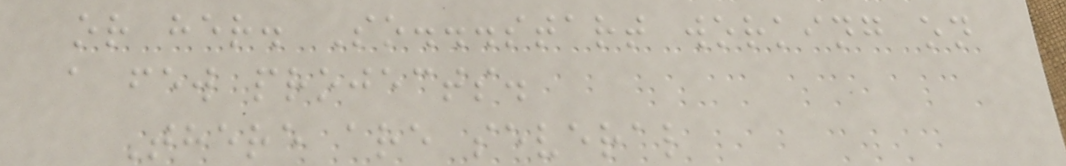or her. So...start working on
a few projects.
There are several
